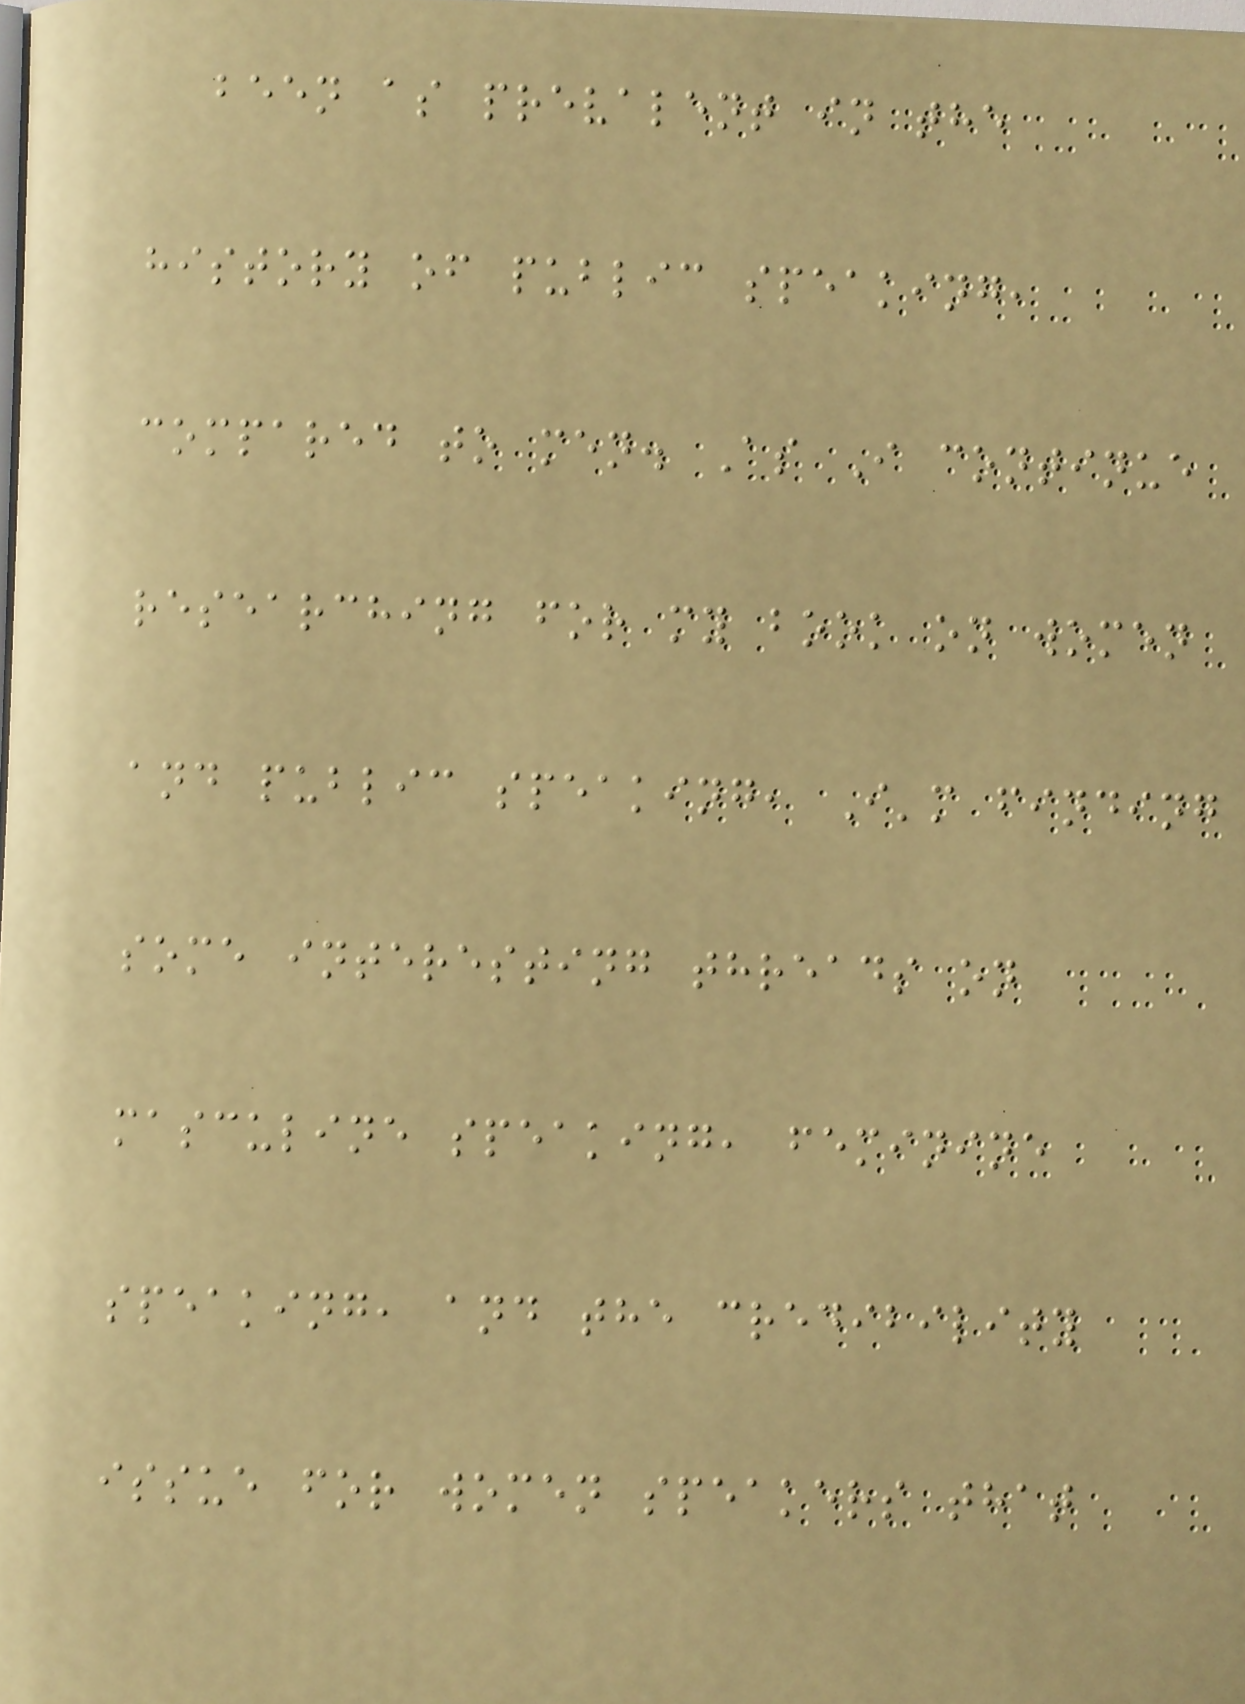been as prevalent in the
history of public speaking,
compared to men. As I continue
researching for my book on women
and public speaking, I'm finding
some interesting threads on
masculine speaking, feminine
speaking, and the credibility
issue for women speakers that
